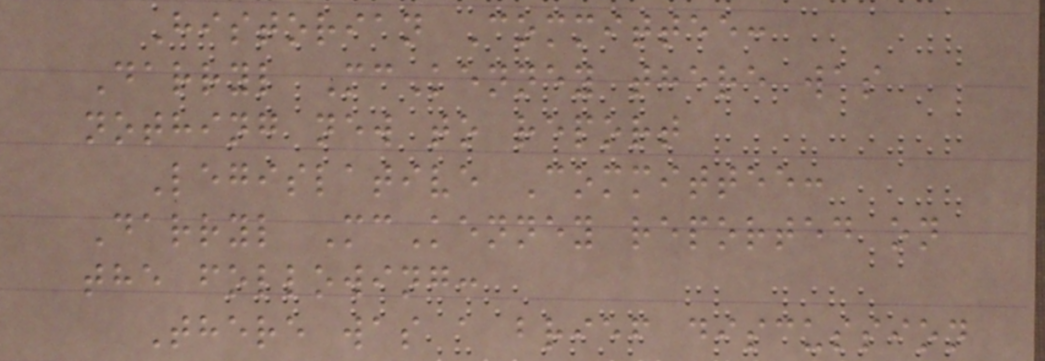Historian Committee:
Darryl McKenney there was
nothing new to report
Legislative Committee:
Darryl McKenney reported on
the following:
There was a brief discussion
